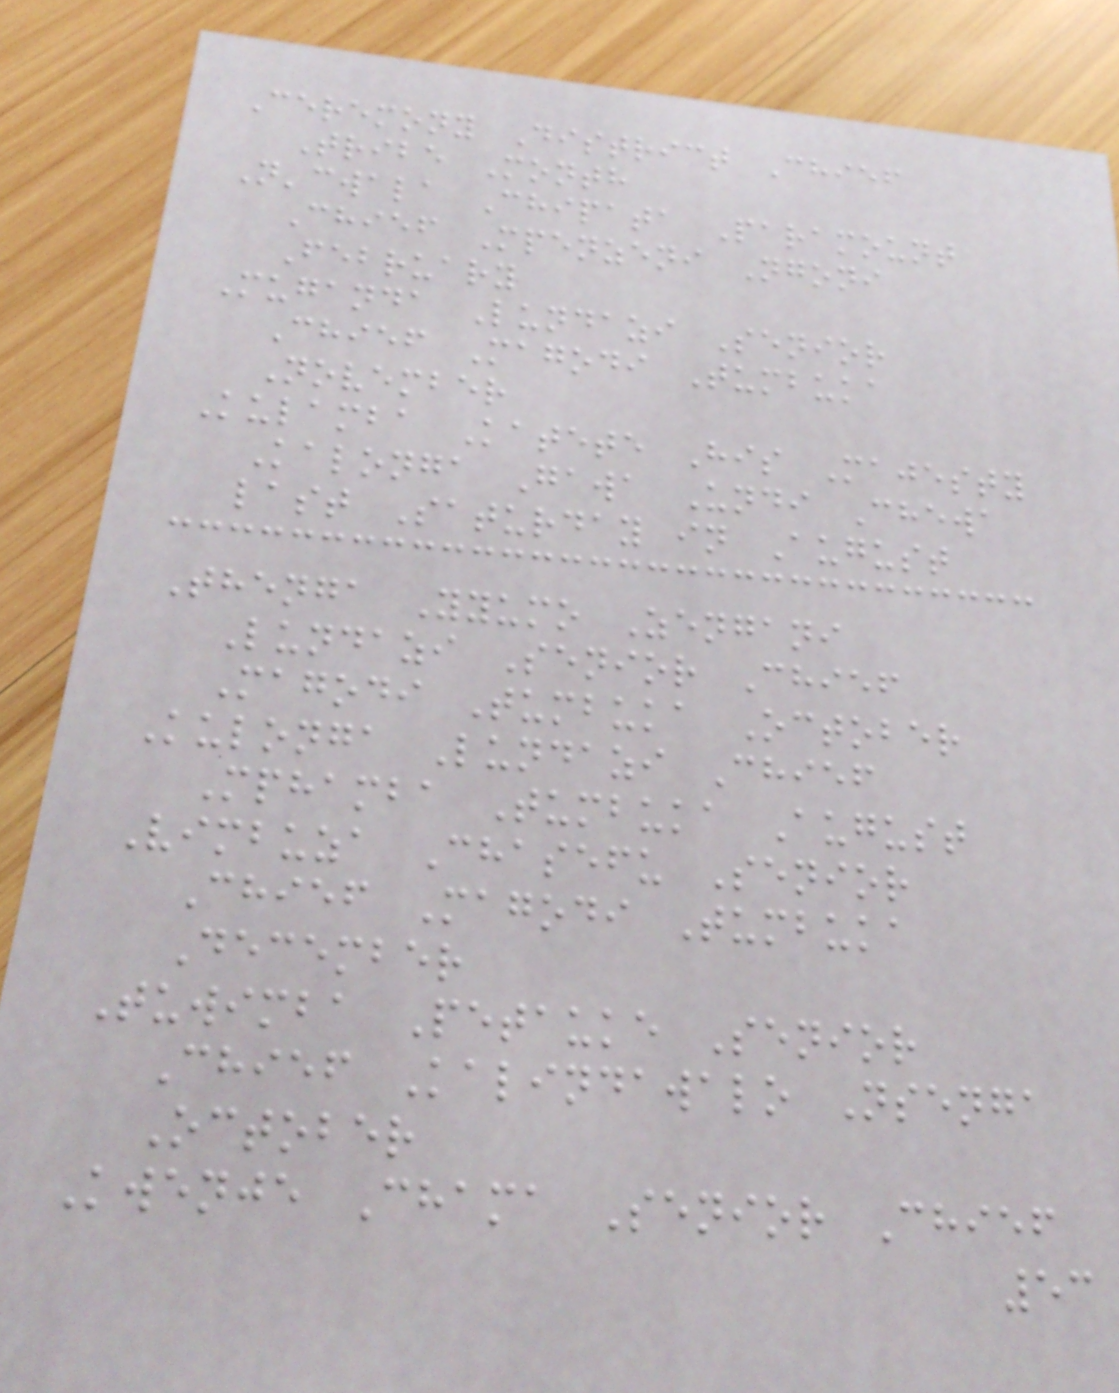Ceremony District Chief
Tribe Month
N'cwala Chipata Paramount
Chief Mpenzeni Ngoni
February
Muganda Lundazi Senior
Chief Magodi Tumbuka
November
Kulamba Katete His Majesty
Kalonga Gawa Undi Chewa
last Saturday in August
Thenga Yyumo Zengani
Lundazi Senior Chief
Magodi Tumbuka October
Kulonga Lundazi Chief
Mphamba Tumbuka August
Vimbuza Chasefu Senior
Chief Magodi Tumbuka
December
Tuwimba Petauke Senior
Chief Kalindawalo Nsenga
October
Kwenje Chama Senior Chief
53
